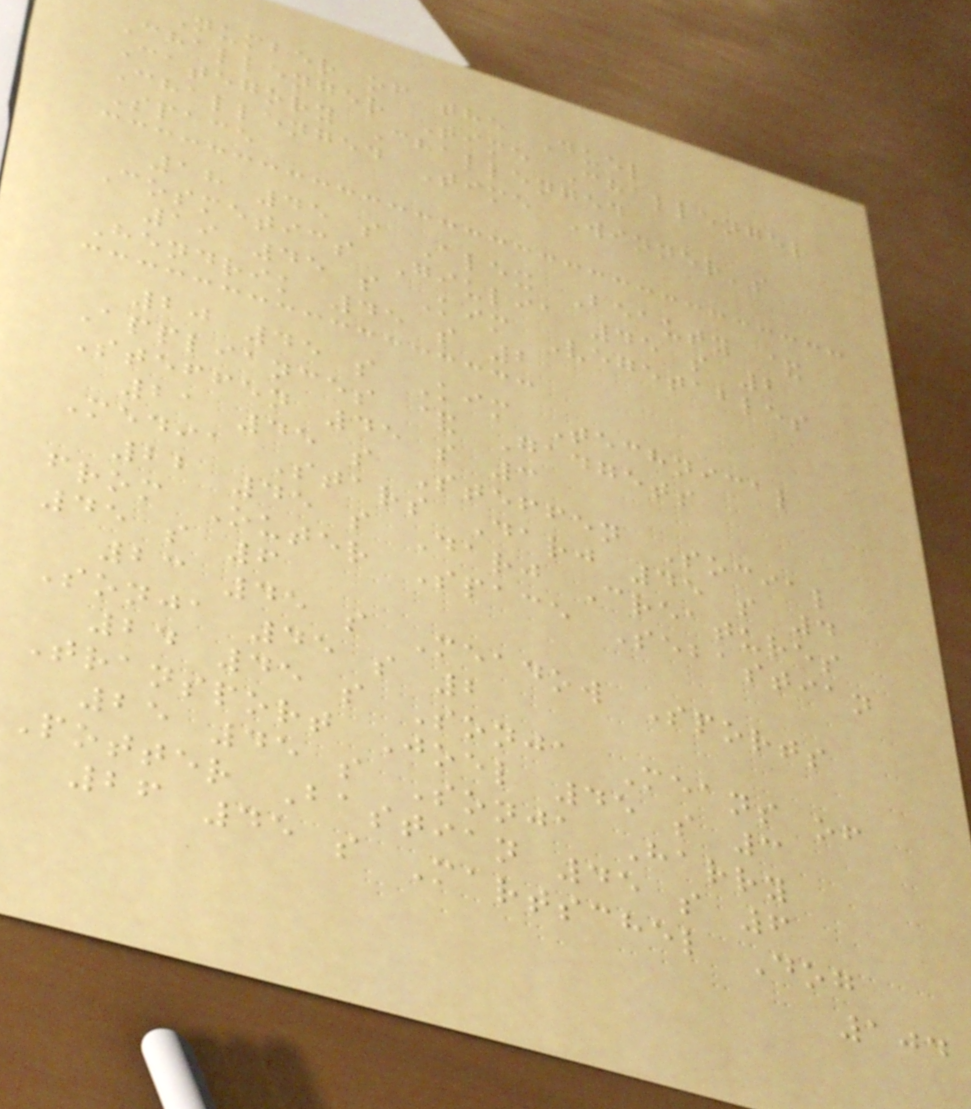Number of the Duel
Challenger Time Challenger
Category Challenged
Challenged Time Winner's
Space
18 45 s Alex Beauty &
Cosmetics Giulia 45 s 2
19 45 s Kim Vegetables
Hendrik 45 s 2
20 45 s Kim Technical
Appliances & Gadgets
Steffen 45 s 3
21 45 s Steffen Social
Media Stars Darj 45 s 4
22 45 s Darj Creatures
from Outer Space Sebastian
45 s 6
23 45 s Meadow Sports
Sonja 45 s 2
24 45 s Sonja Means of
Transport Joel 45 s 3
25 45 s Sonja Harry
Potter Bastian 45 s 6
26 45 s Martschel Dog
104
